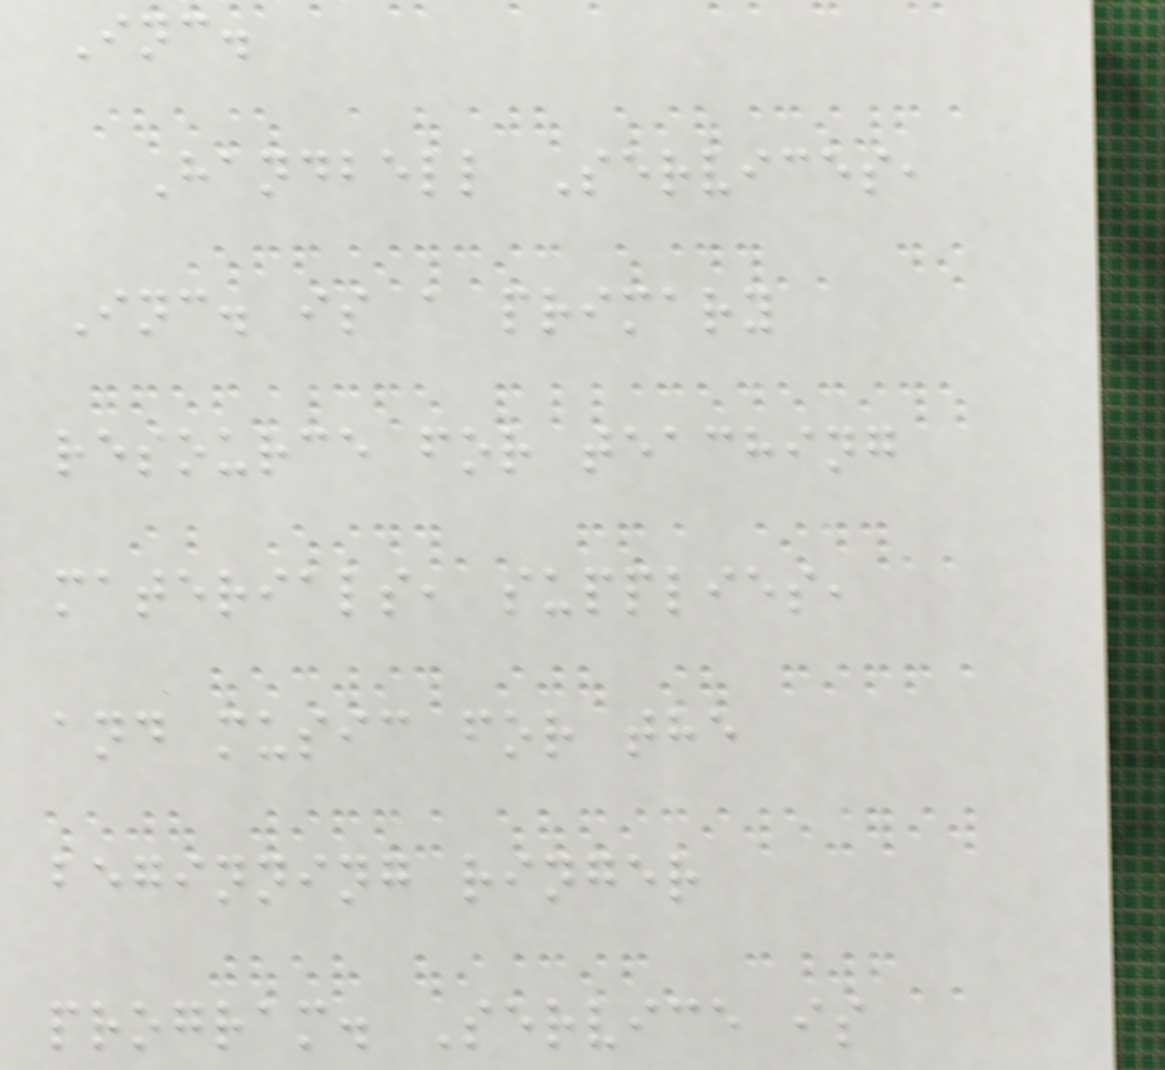Inc.
Handbell Services,
Inc. is a primary
resource for teaching
materials, supplies,
and music for the
beginning ringer
program. Service is
